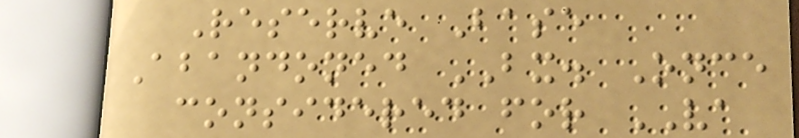Reserve Base
Abandoned BX. Once
considered for VA
